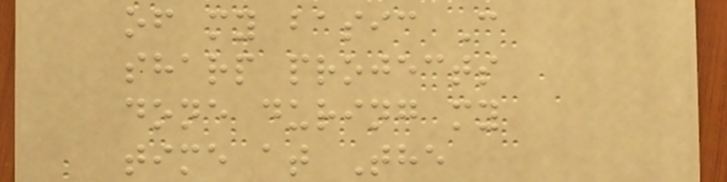of my basic C
sharp projects
done during my
time at The
